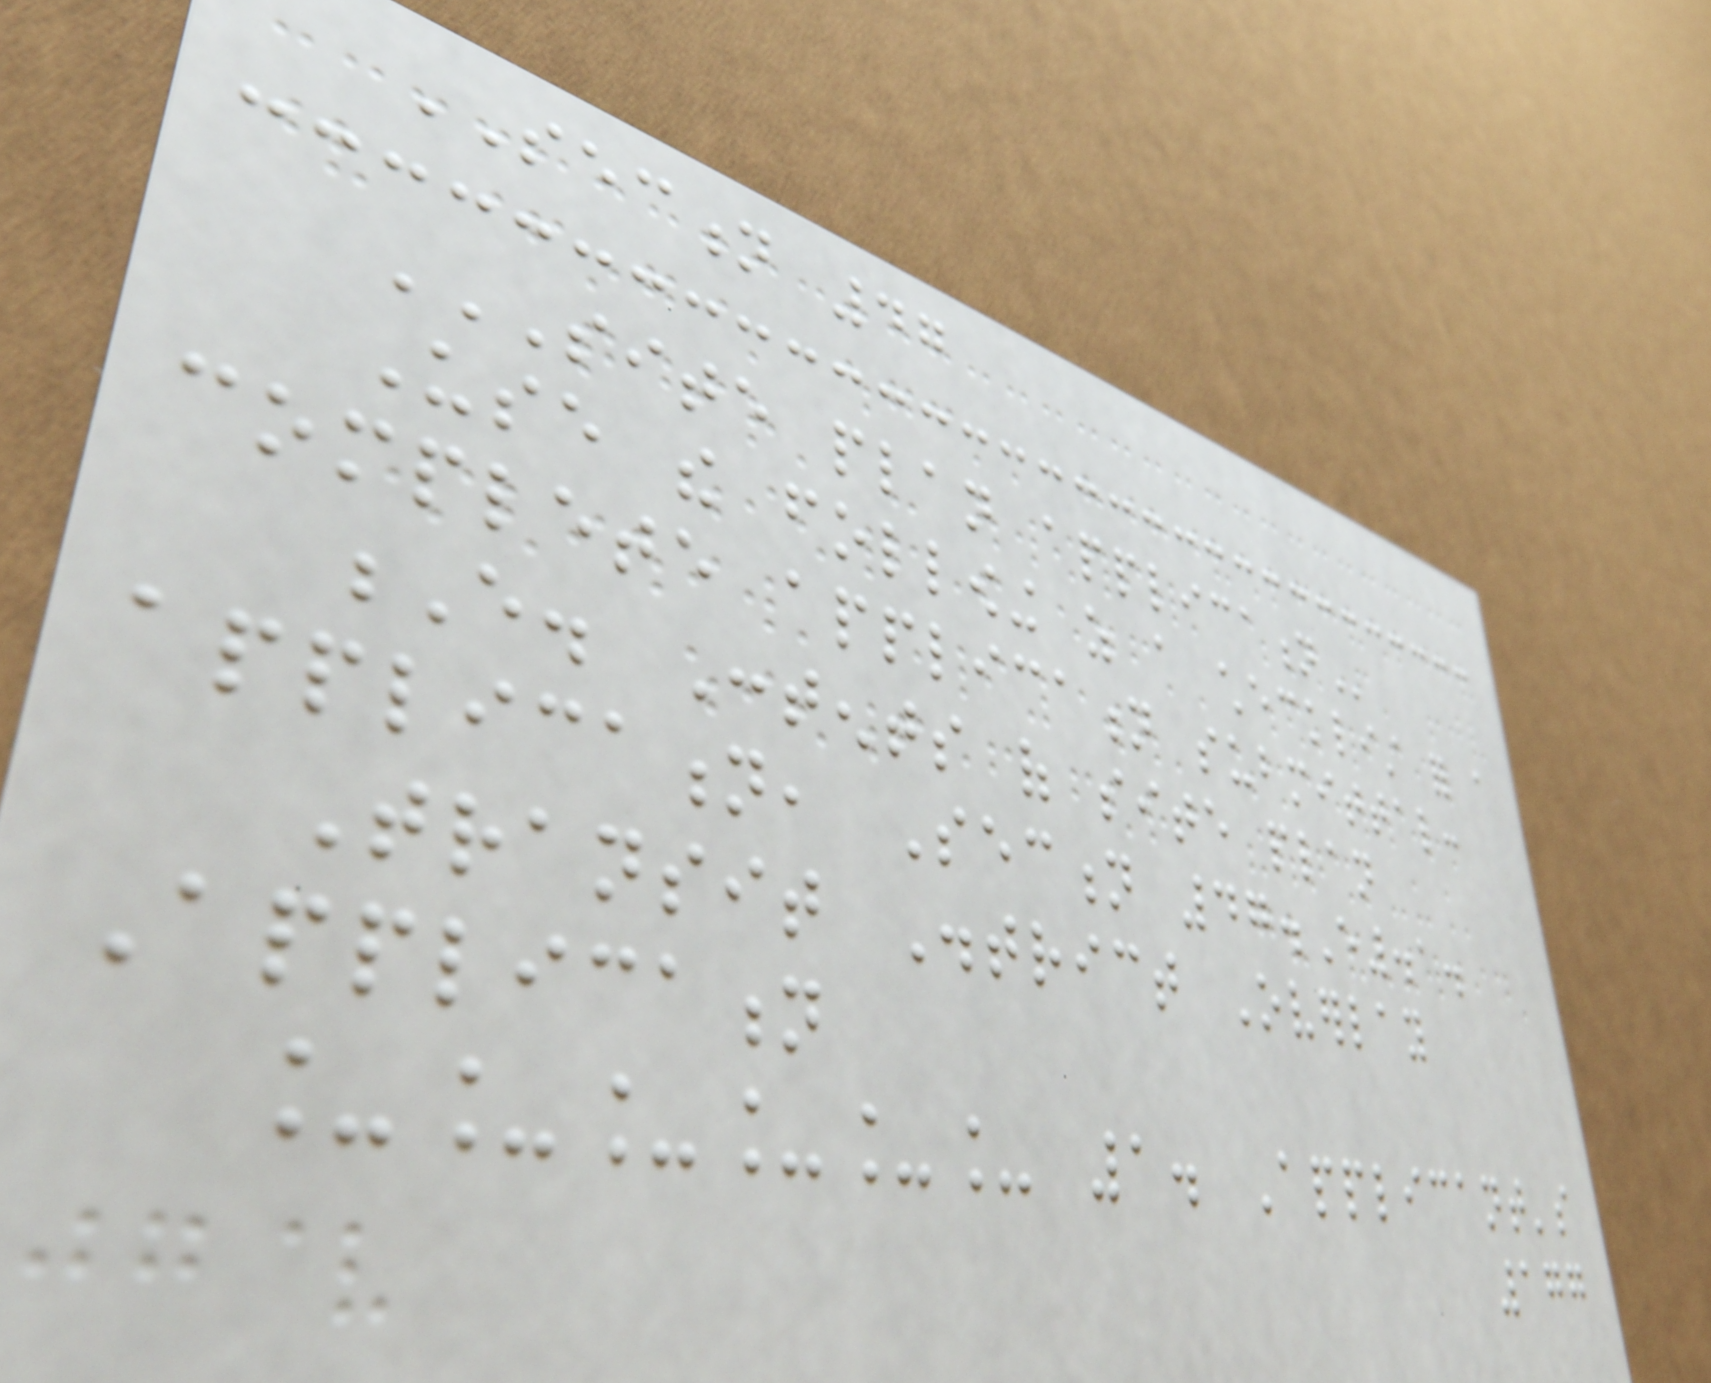SECTION 47
SITE PLAN APPLICATION
Use the following as a checklist for a
complete application submittal:
E. Contents of site plan
application, Section 47.E.1.
Transit District Overlay
Application
______ 1. Applicant's
177
